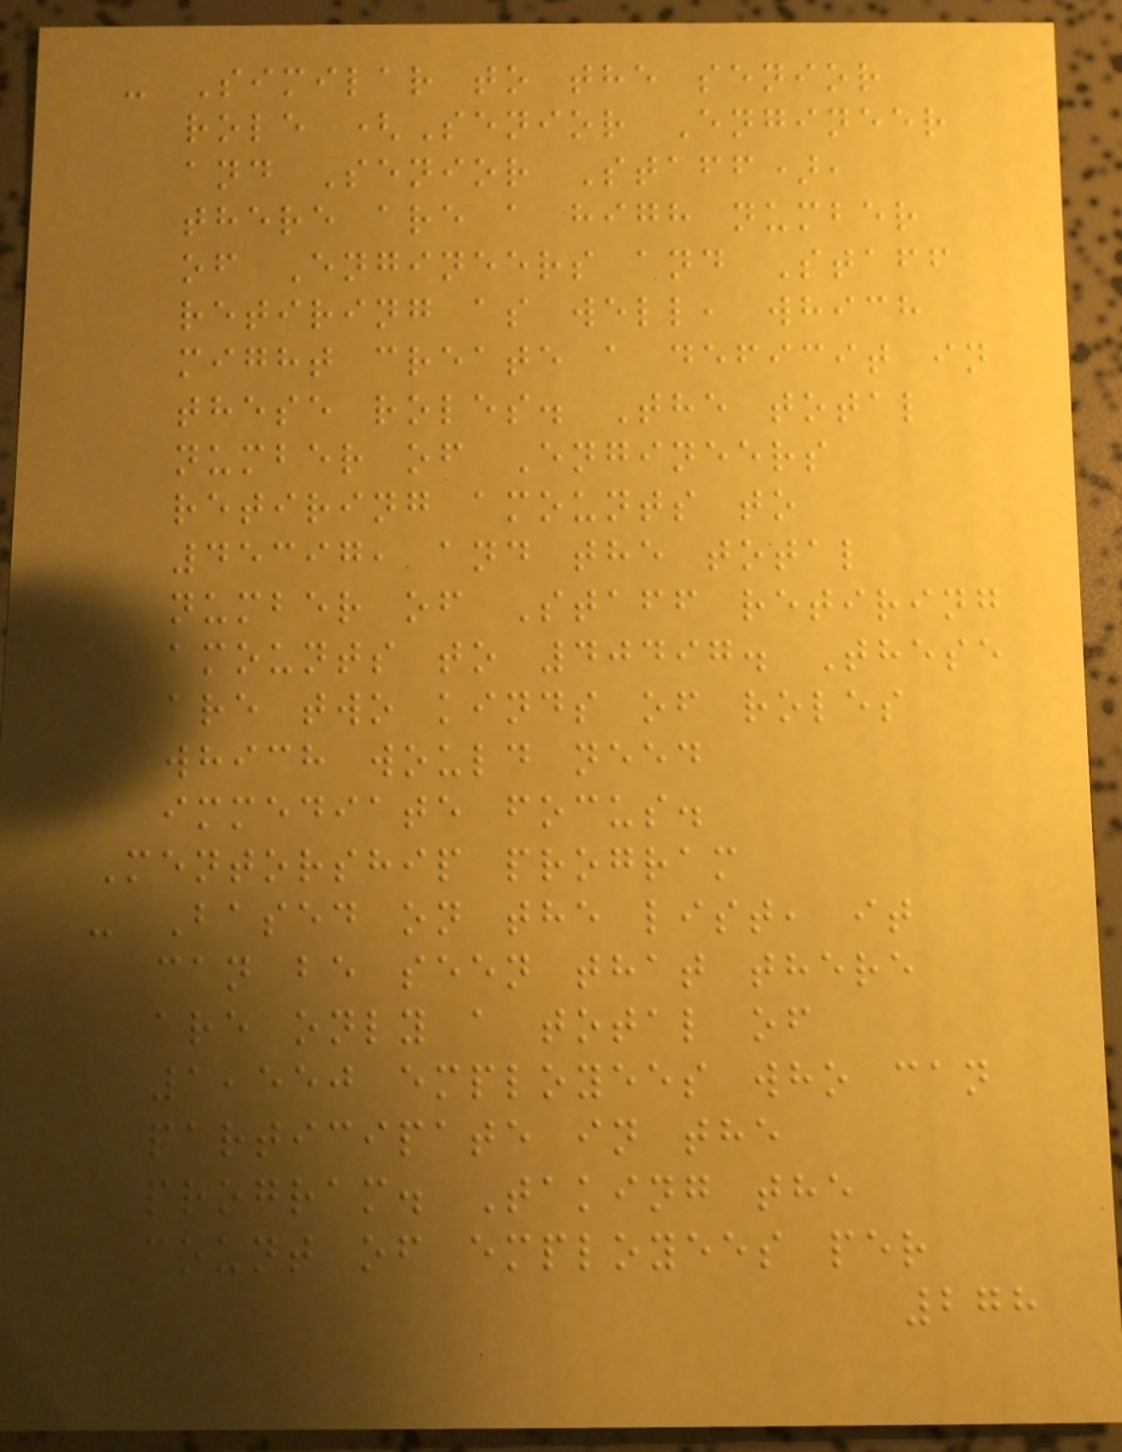- Similar to the senior
role (Senior Engineer
and Senior Staff),
there are a high number
of Engineers and Staff
retiring as well, which
might create a deficit in
these roles. The total
number of Engineers
retiring amounts to
45397, and the total
number of Staff retiring
amounts to 40497. These
are two kinds of roles
which would need
immediate focus.
Mentorship program
- Based on the list, it
can be seen that there
are only a total of
1,550 employees who can
participate in the
program. Taking the
count of employees per
278
